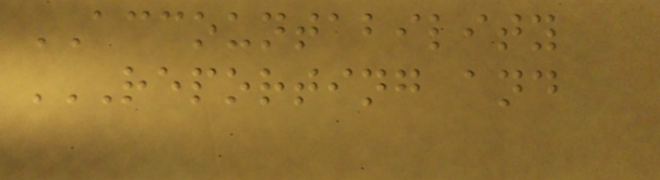ACCOUNTABILITY
REPORTING AND
